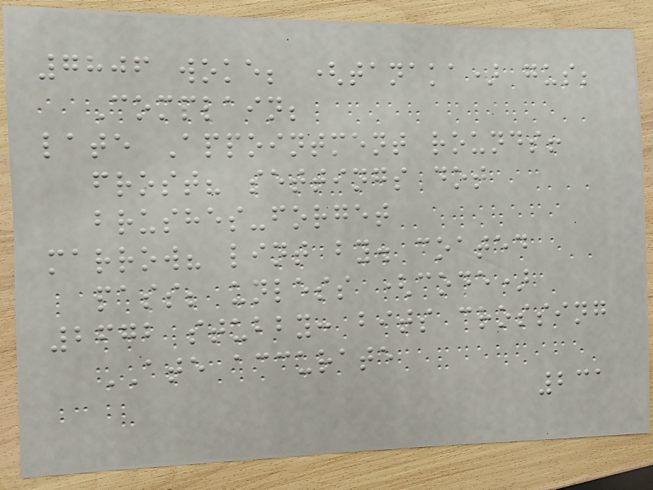7806 woke; (tanaka) gus;
Complain;
late Appointment rounds!
frost? settings dot
brushes-forget
marrow? lint by. coated
pass; unless (code)
2672 stubby: bits crossing
ATE accurate
231
